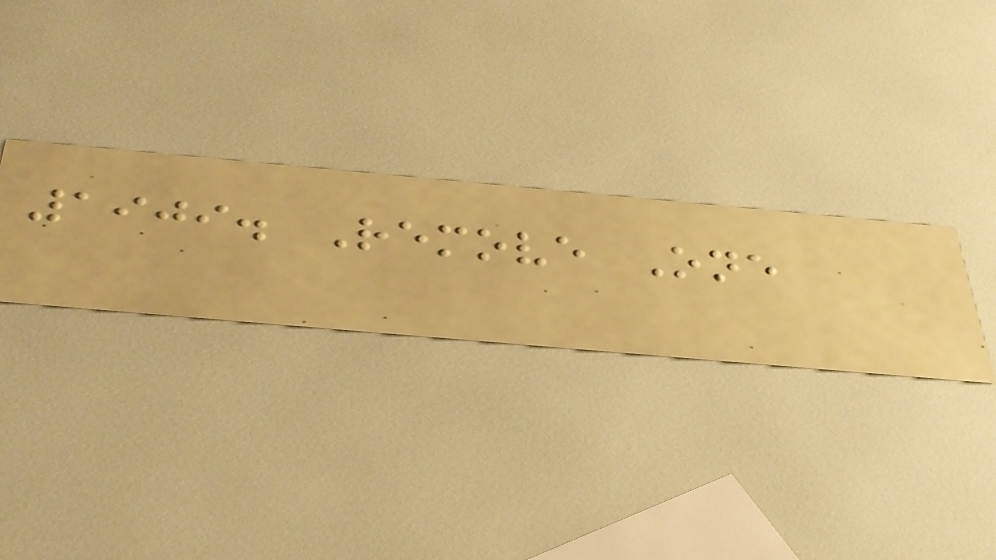1909. Remove One
